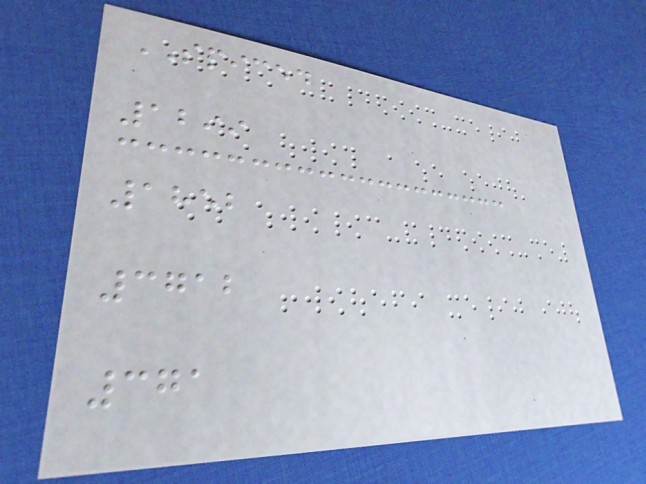SPICED
1299
1852
3712
371
